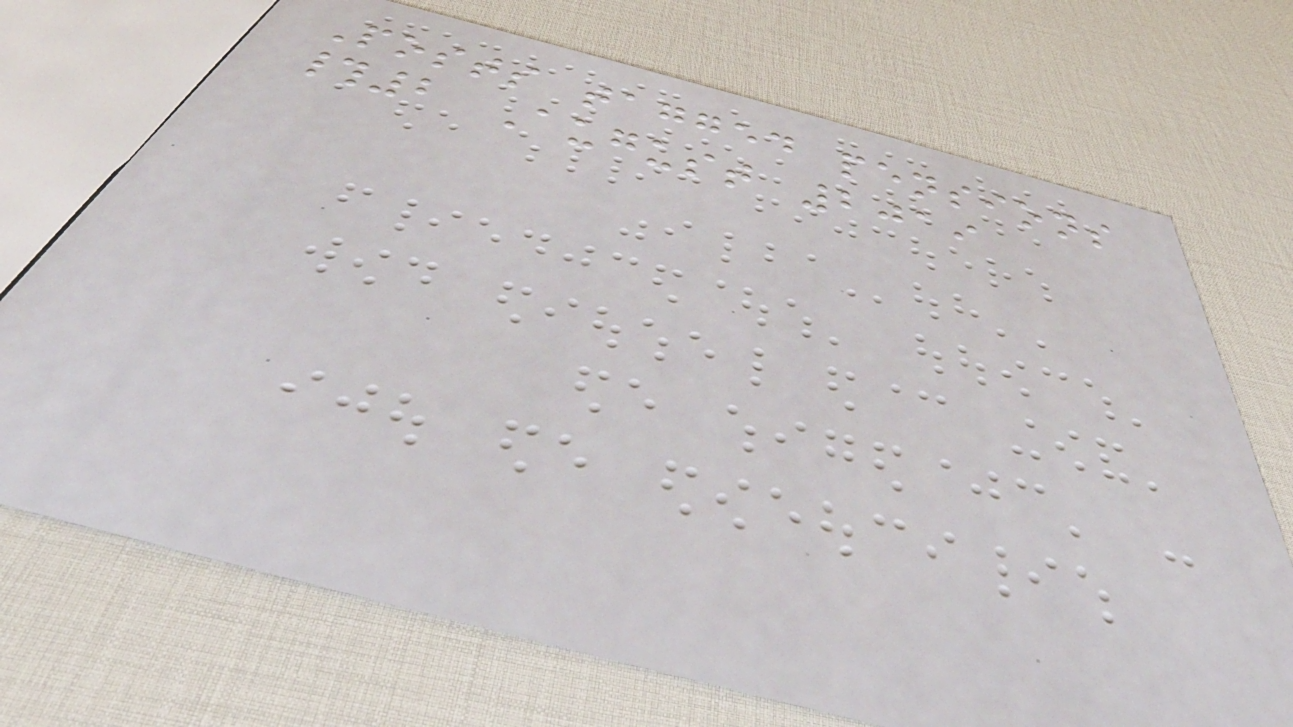Posts tagged pensions
#2 August 2019
